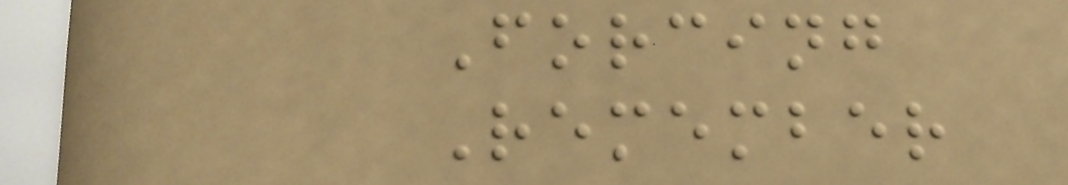Forcing
Remember
